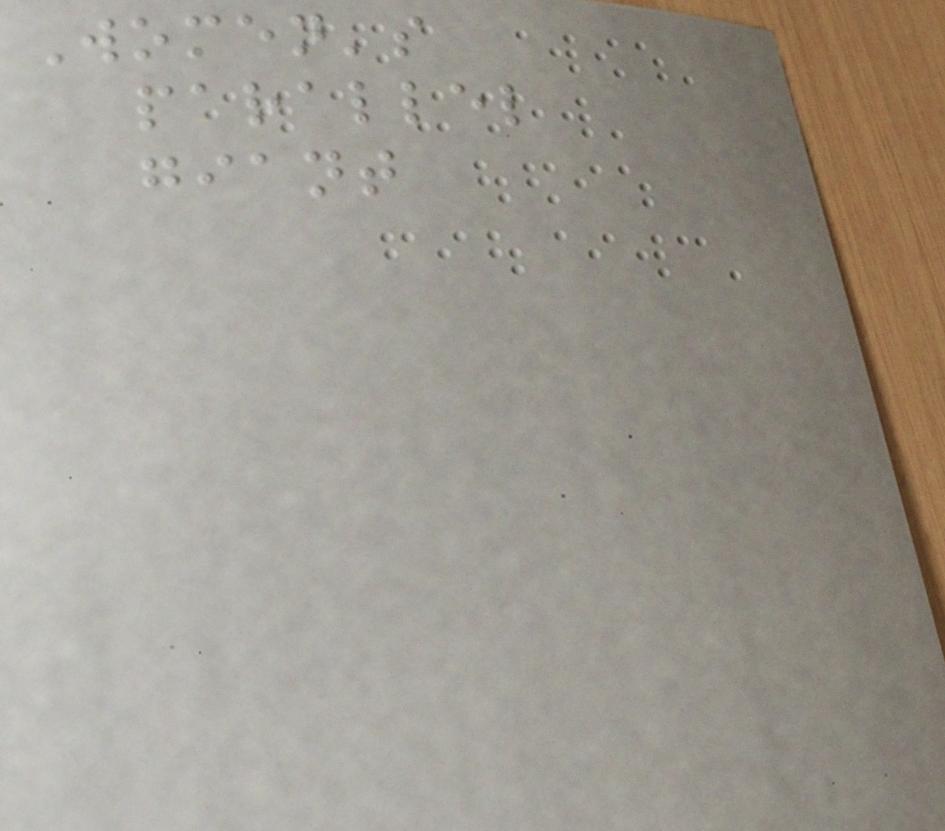Women's
parallel
giant
